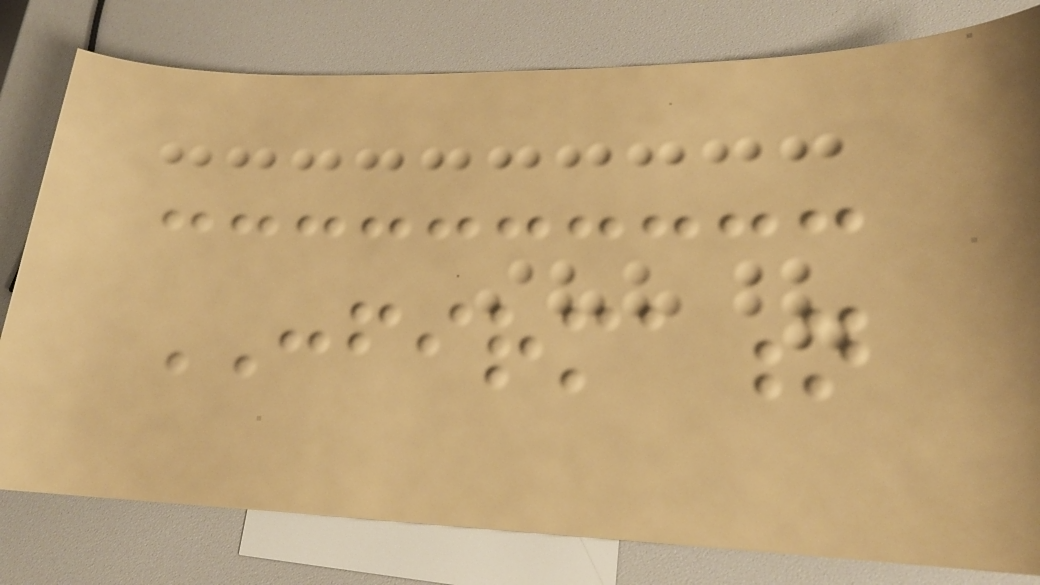CONFIRMATION
